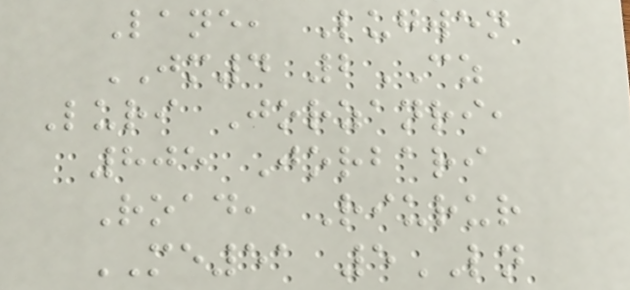Lane, Lugwen
JM4 2CZ
Luri Jorzanri,
805 Jorbari
Road, Riurur
ME51 5LN
